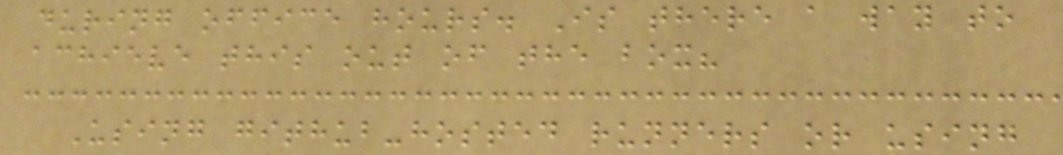during office hours. Is there a way to
achieve this out of the box?
Using github-hosted runners or using
